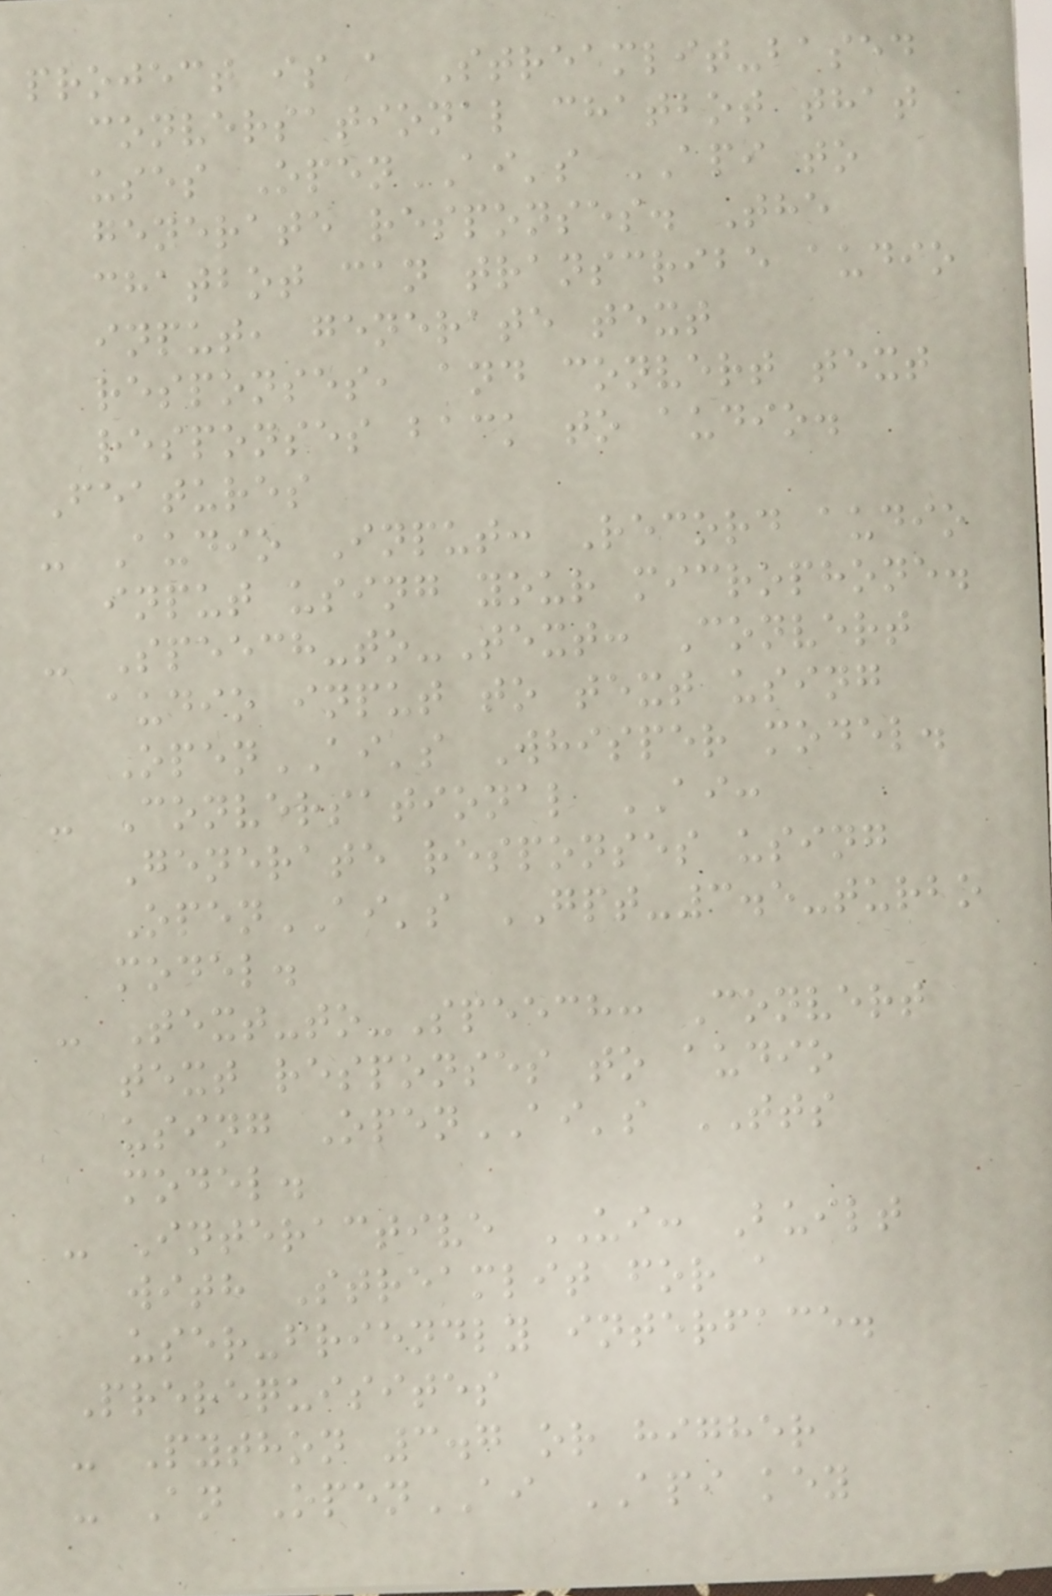project is a Streamlit-based
conversational chatbot that
uses OpenAI's API to
generate responses. The
chatbot can transcribe audio
input, generate text
responses, and convert text
responses back to audio.
Features
- Audio Input: Record audio
input using your microphone.
- Speech-to-Text: Convert
audio input to text using
OpenAI's Whisper model.
- Conversational AI:
Generate responses using
OpenAI's GPT-3.5-turbo
model.
- Text-to-Speech: Convert
text responses to audio
using OpenAI's TTS
model.
- Interactive UI: Built
with Streamlit for a
user-friendly interface.
Prerequisites
- Python 3.7 or higher
- An OpenAI API key
